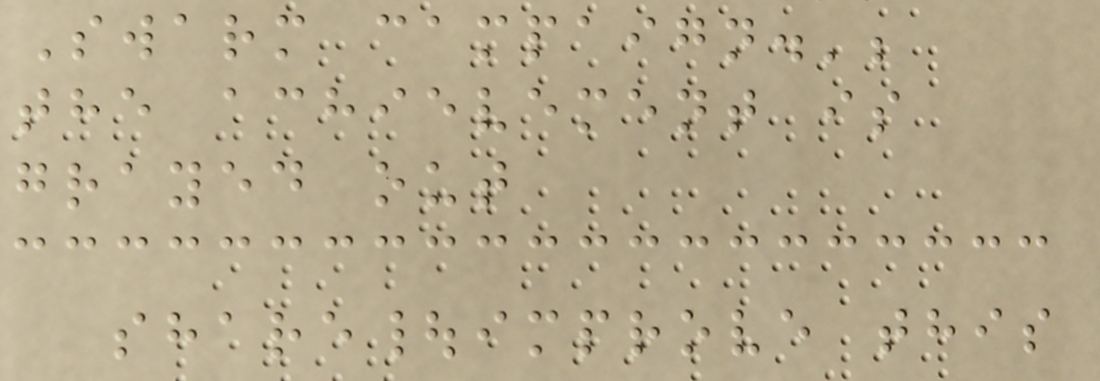Swarm campaign.';
the achievement is
grayed out
share|improve this
